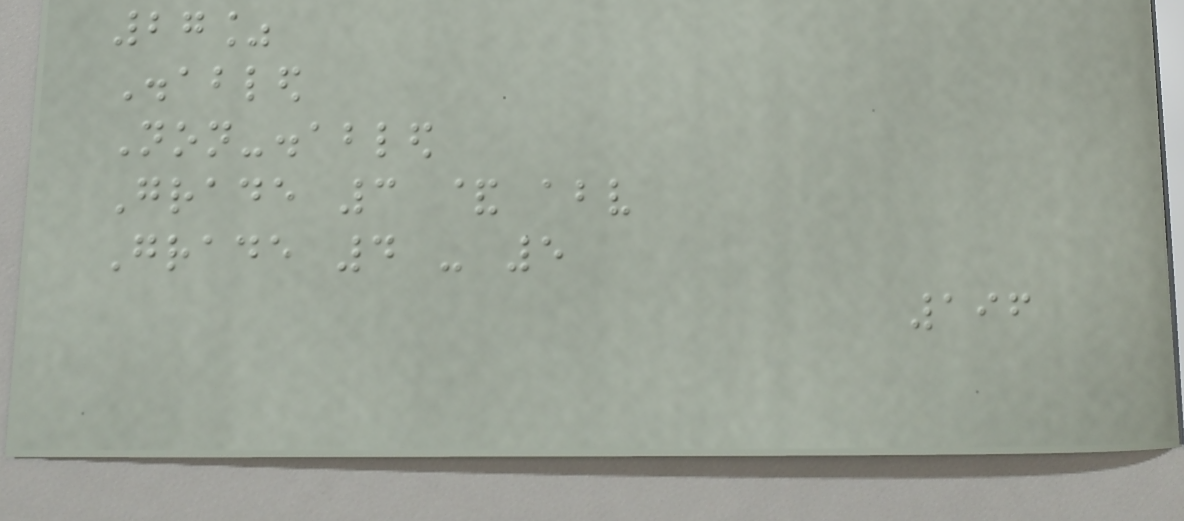27%
Disabled
Non-disabled
Grade 3 & above
Grade 4 - 5
196
